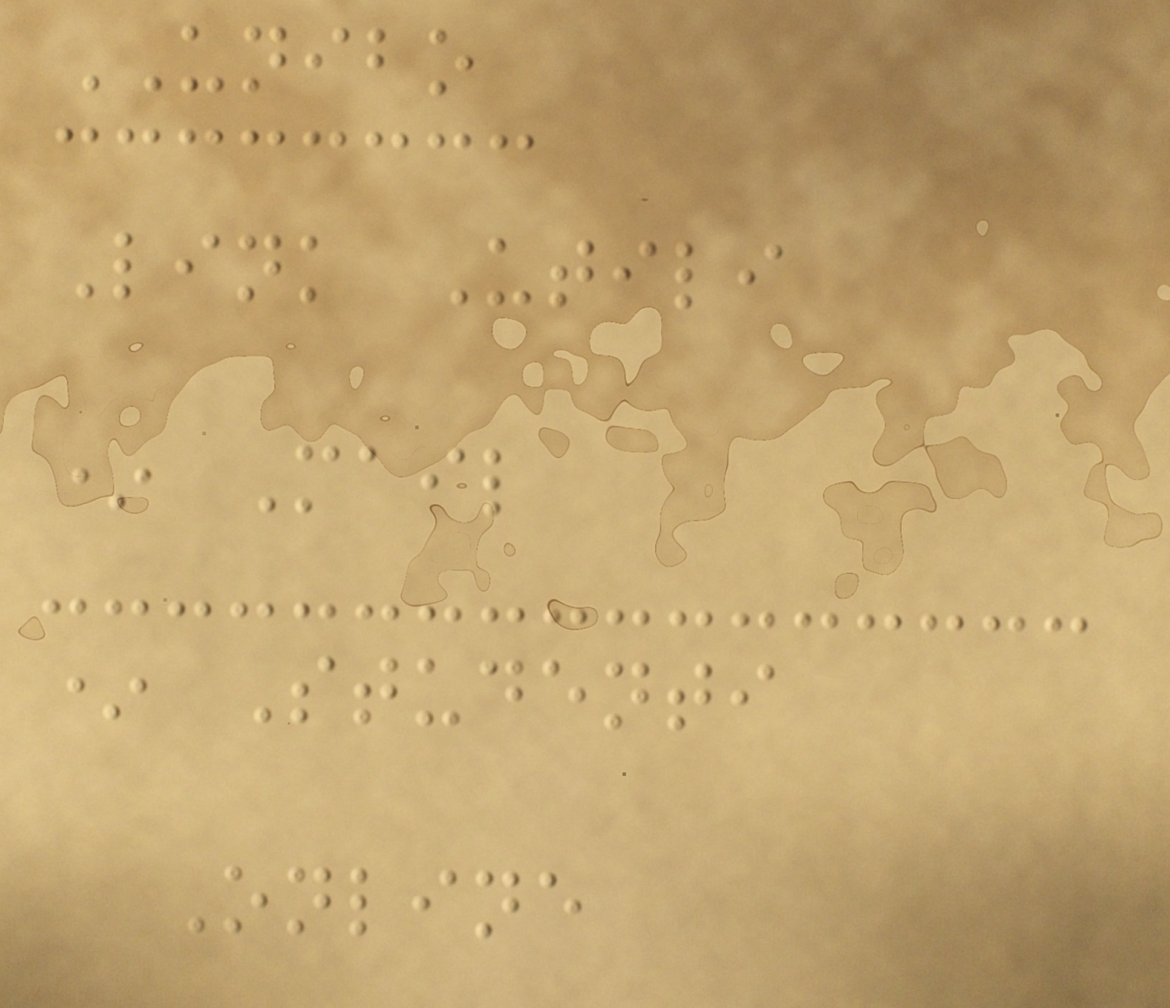UNIBO
Link Utili
* Mail
* Studenti
Online
